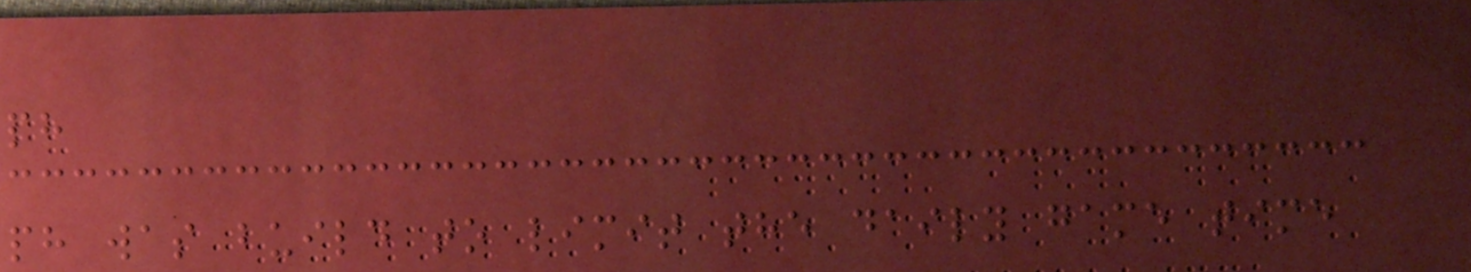ph
ph was build to limit the daily game time
